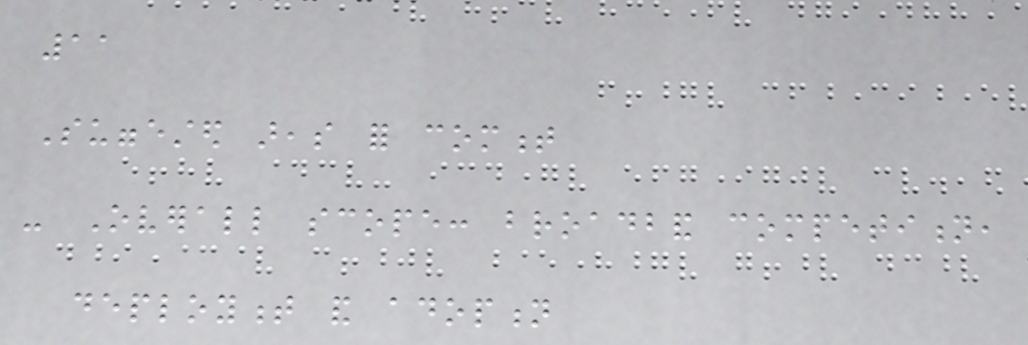11
Suggested areas for comment
- Overall scope: broadband competition,
deployment and adoption
